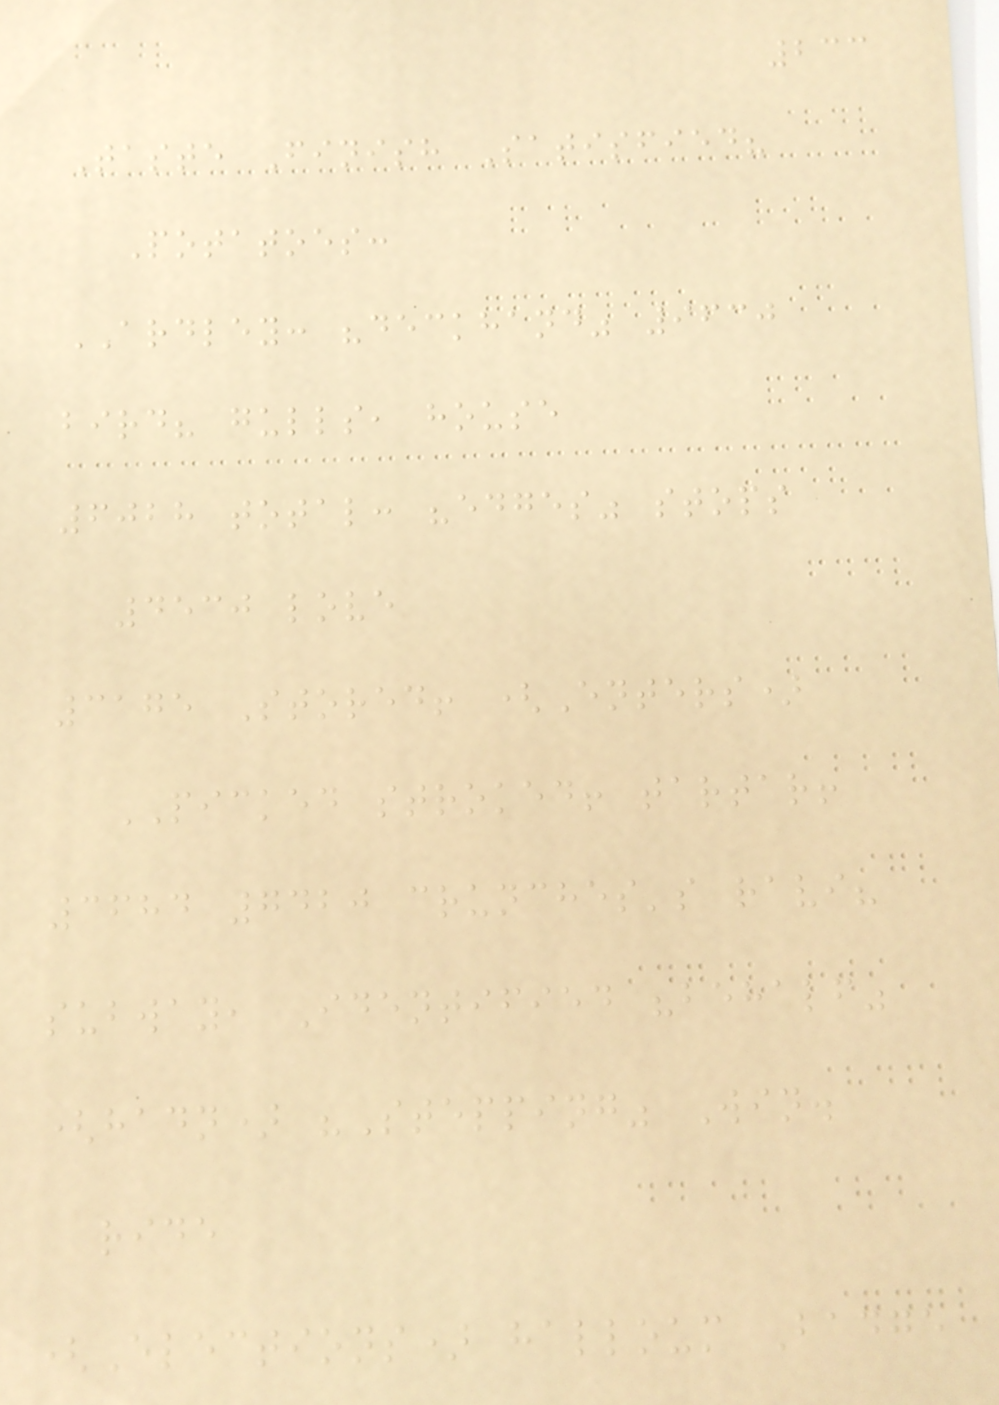233
Taste Finish Satisfied?
Potatoes:
ARDLEY: "deckhand" 9630
bird? gulls, house
6028 total: "edges" stops
4530 love
3175 Stored! (Enters)
PICKED stroked! tartar!
3684 7420 crunches's ravi?
subway, Identified "behalf"
(hadn) "Stepping" Win.
ride
(Elections) halloum Badge
